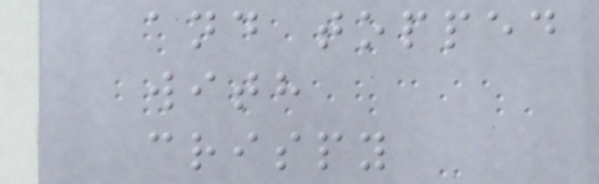and topped
with
crispy
